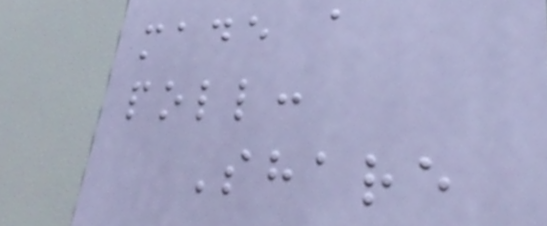made a
poll:
Share
